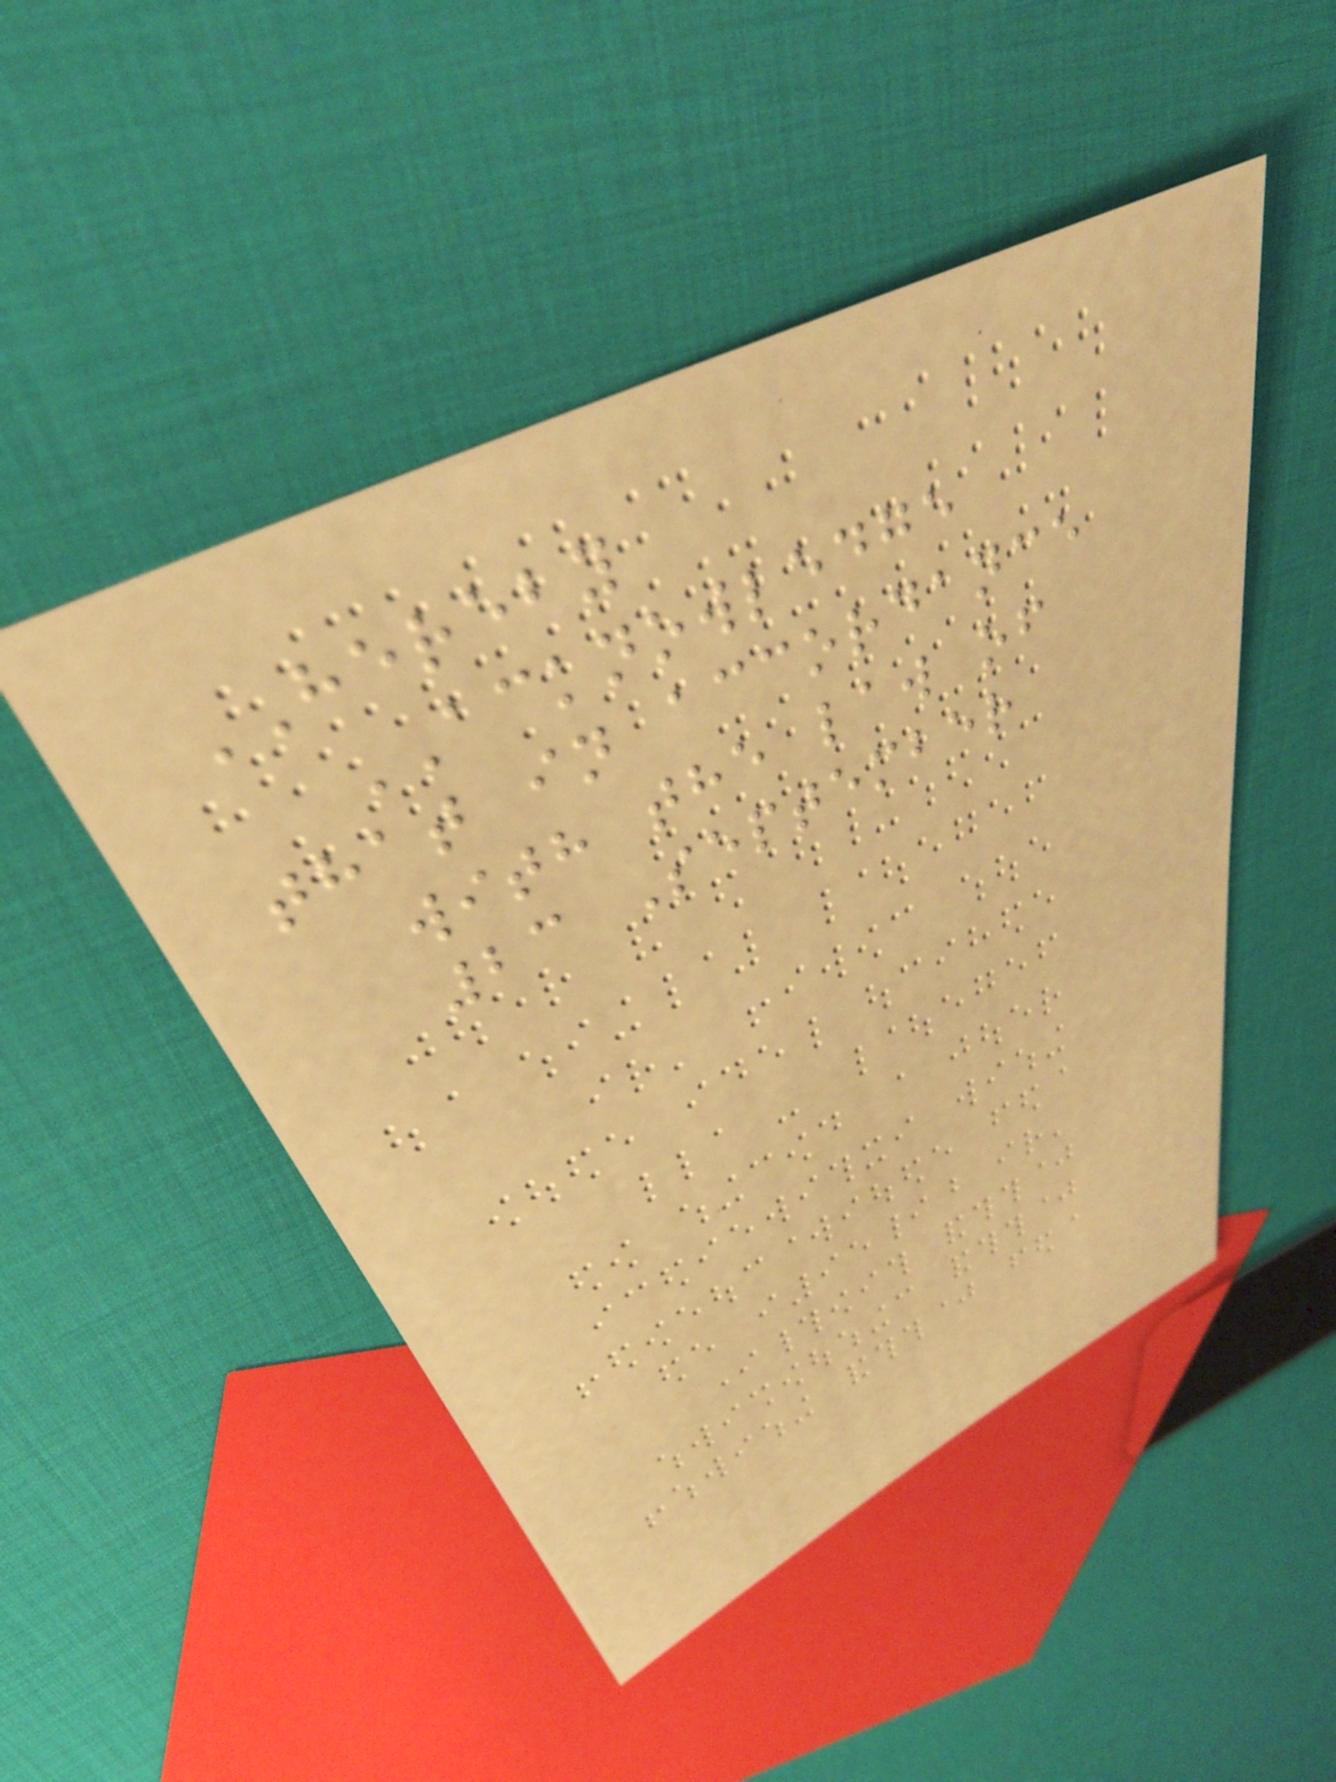HEREBY
ACKNOWLEDGE
that in accordance
with the law of
23 September
